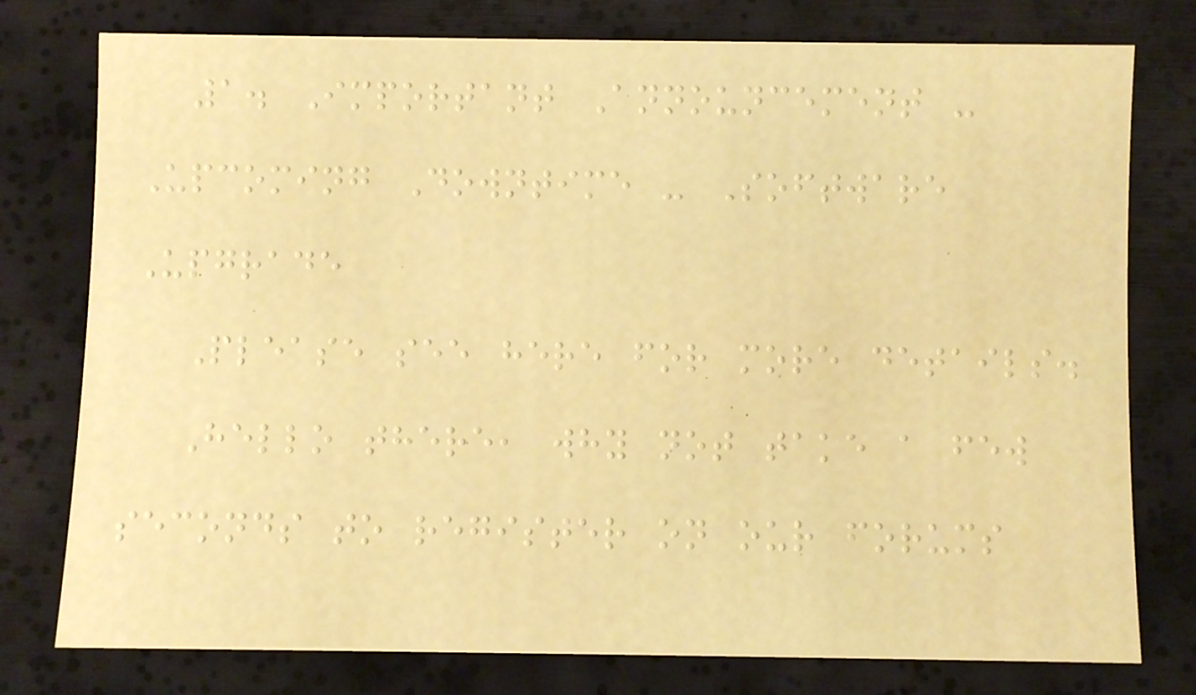1. Important Announcement -
Upcoming Downtime - Software
Upgrade
Please see here for more details.
Hello there, why not take a few
seconds to register on our forums
